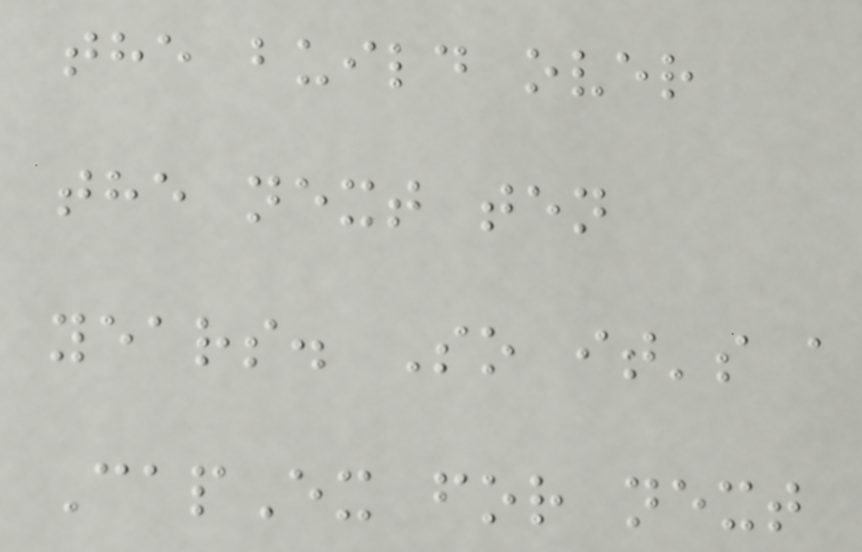the build over
the next ten
years. So it's a
CapEx for next
